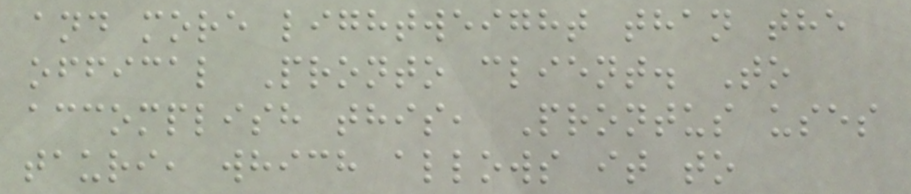and more lightweight than the
offical Pronto client. To
accomplish this, Prontus uses
tauri, which allows it to
